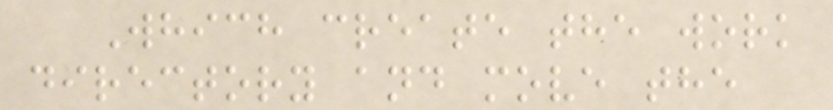Which create the work
directory and move the
